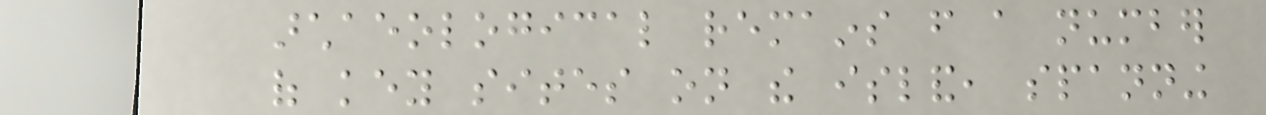archaeological remains from a number
of key sites on the island, spanning
